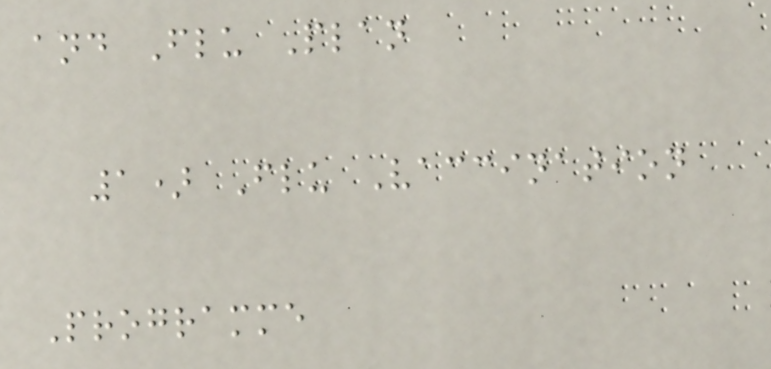and Flu Plan
1) Flu Vaccination
Programme
